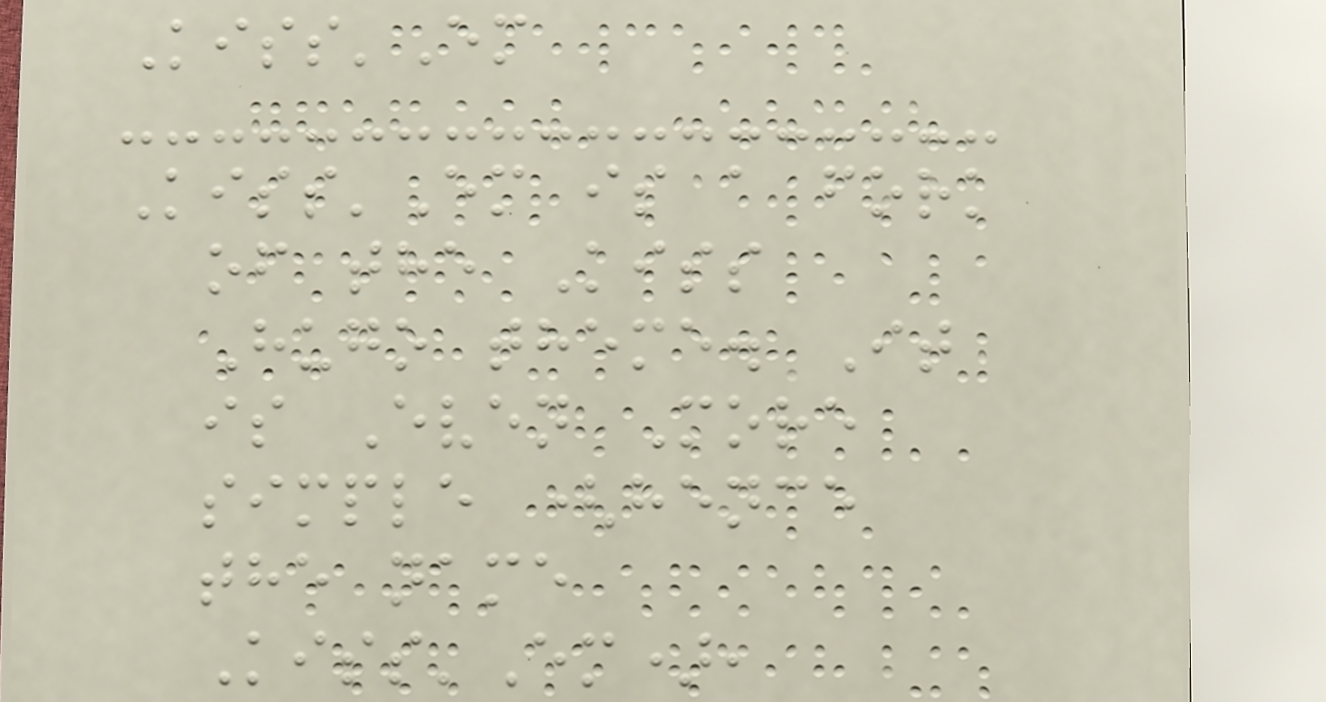Kiss'Em
Kiss'Em is a fork
of the Kiss
Hugo theme. It
is Even More
simple (hence
the name
Kiss'Em),
